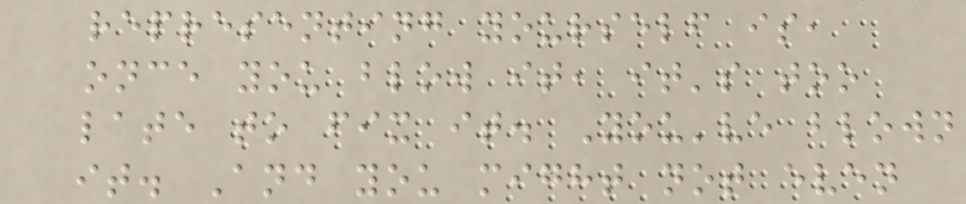representing yourself is,
once you blow it, it's too
late to fix it. You've blown
it. And you might not even
